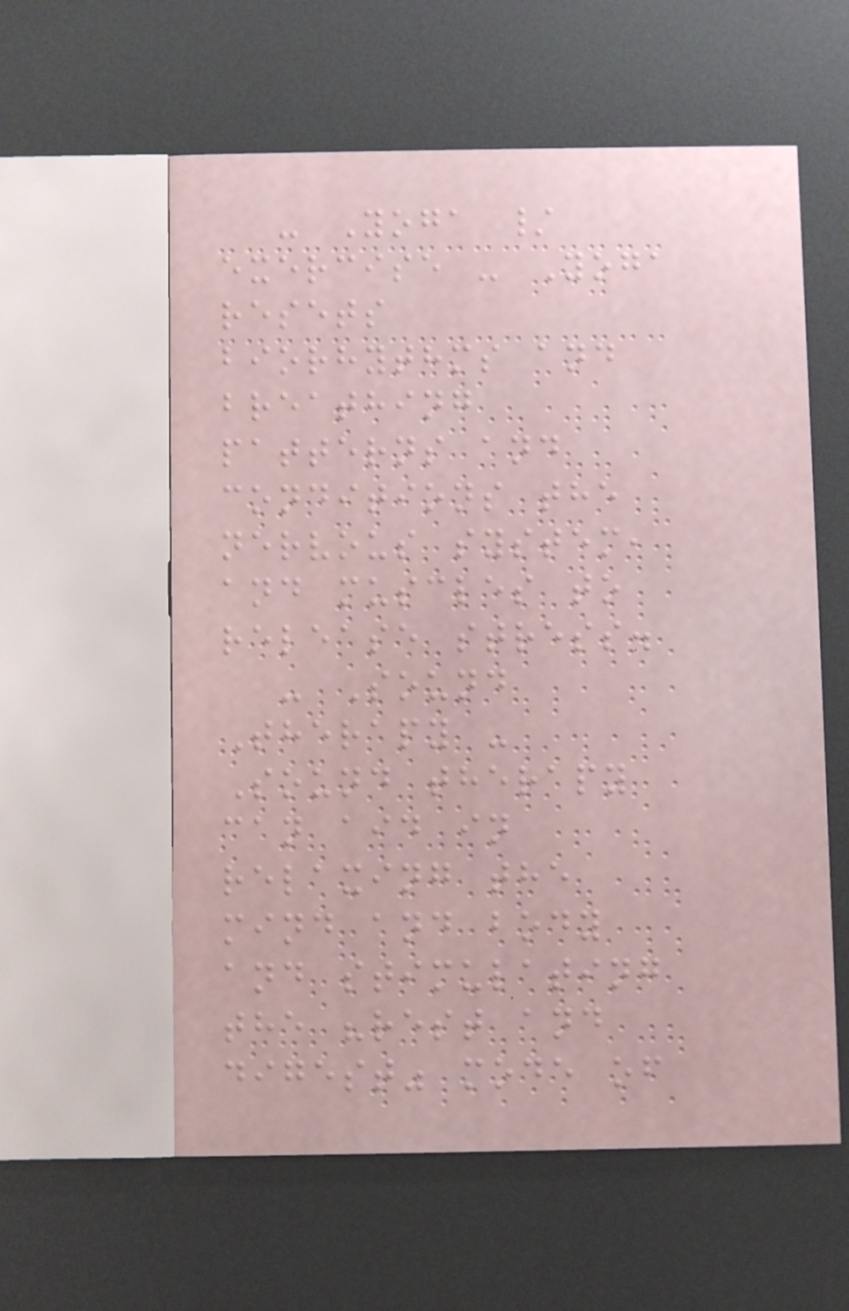- Yoga /
exercise - Yoga
resets
biorhythms and
breathing
patterns and
conditions the
nervous system,
and muscles to
release stress.
- Sound
Therapy -
Sound therapy
can aid in
relaxing the
mind and body
and stimulating
the "rest and
digest" mode of
